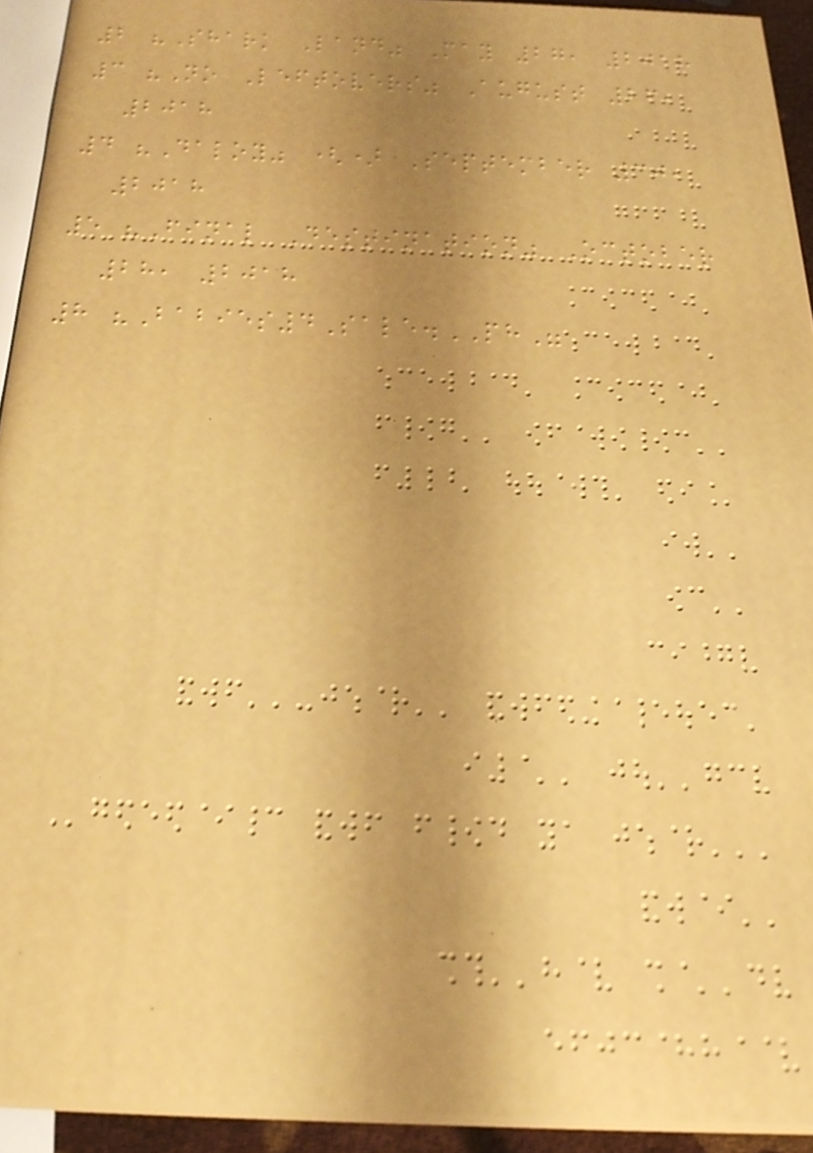2 "Shark Land" May 27, 2018
3 "No Leftovers" August 26,
2018
4 "Daloy" () September 30,
2018
5 "Final Destination" October
28, 2018
8 "Babies4Sale.PH"
